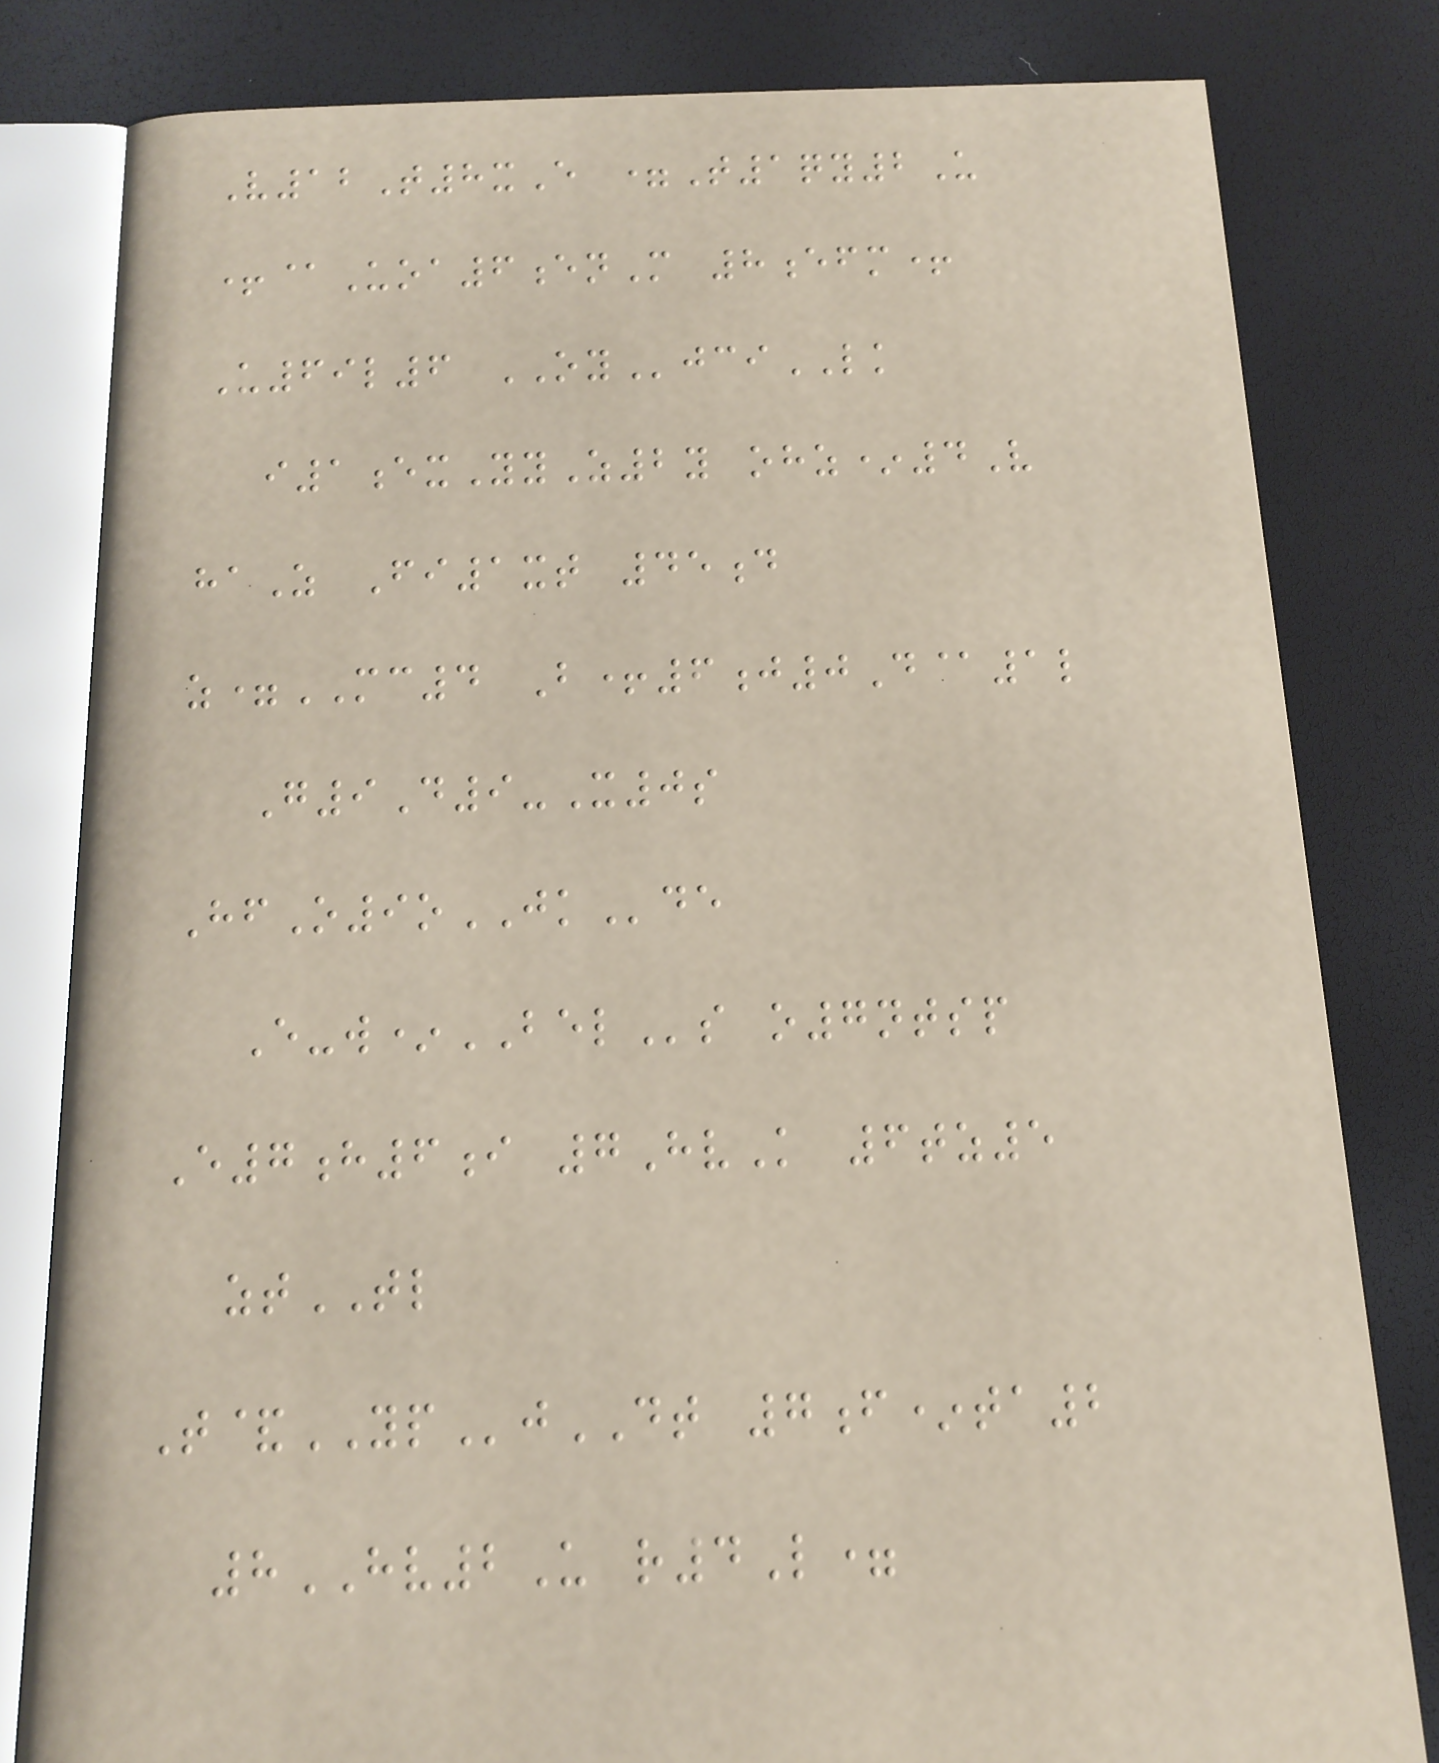V12T8xE =T1qy2U
+@Uoa6enM 8efm+
U69l6 OYjciLK
i1exYyZ2y ohz*4V
haZ Fi1xt 45d
z=MC4 B+6j0D@1l
G9D9-X0s
HfO9oJKde
E-w*BELs o7ntsp
E7h6i 7HvK 6tz5
ztTL
T&YPjDT 7f*ta2
8HV2U r4L=
